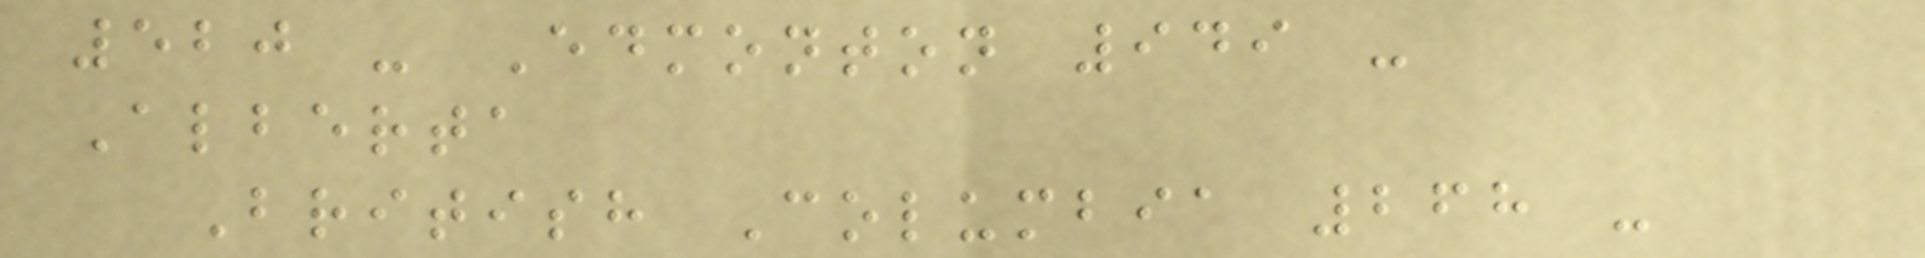520 - Edmonton 949 -
Alberta
British Columbia 268 -
